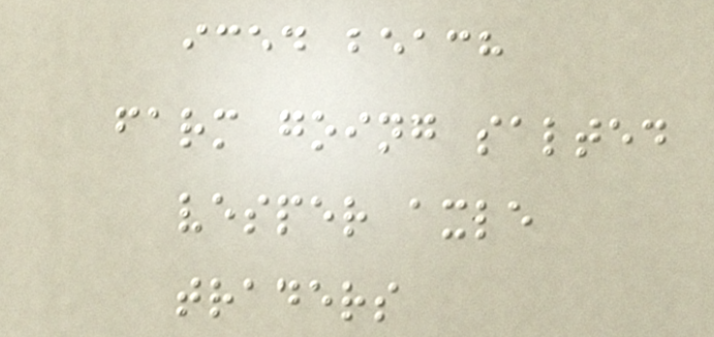iced beach
farm going salted
vesper axle
traders
